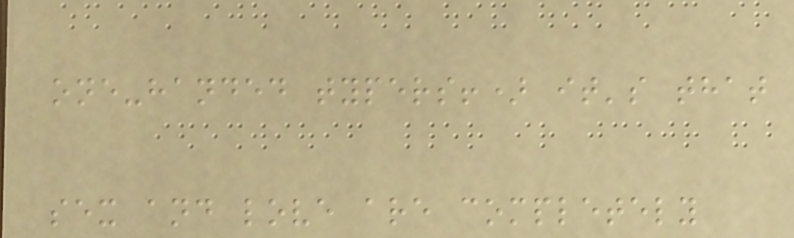one-handed typers!) it's that
sex and love are completely
